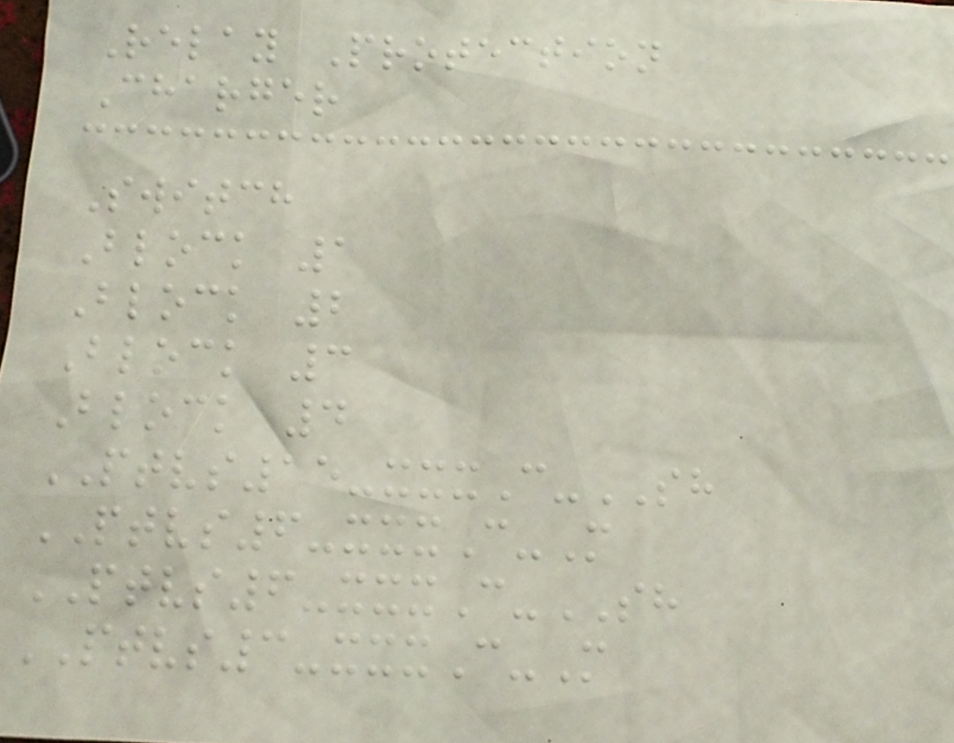Relay Protection
Charger
Switch
Block 1
Block 2
Block 3
Block 4
PTVS15-xxxC-SH
PTVS6-xxxC-M
PTVS6-xxxC-SH
PTVS3-xxxC-M
